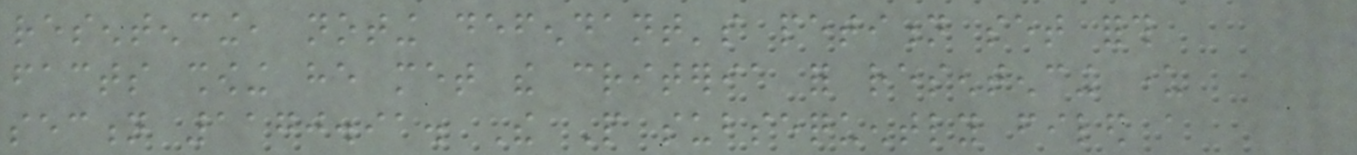resentencing, noting defendant's petition set forth
facts showing he met the criteria for resentencing under
section 1170.91. The People subsequently filed a
